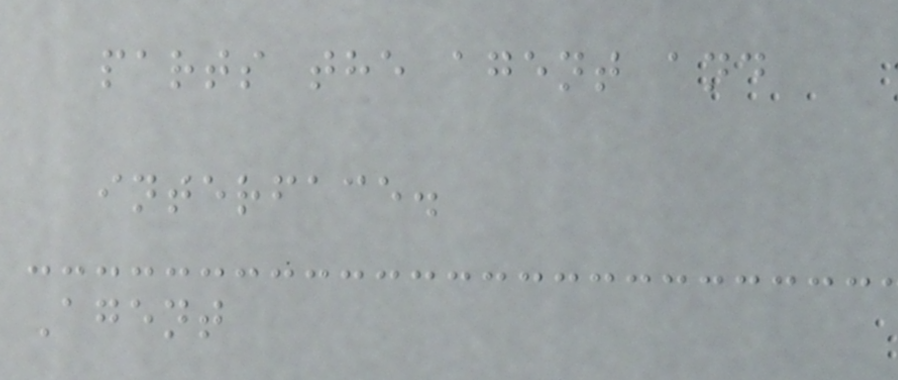parts the agent and
interface.
Agent
